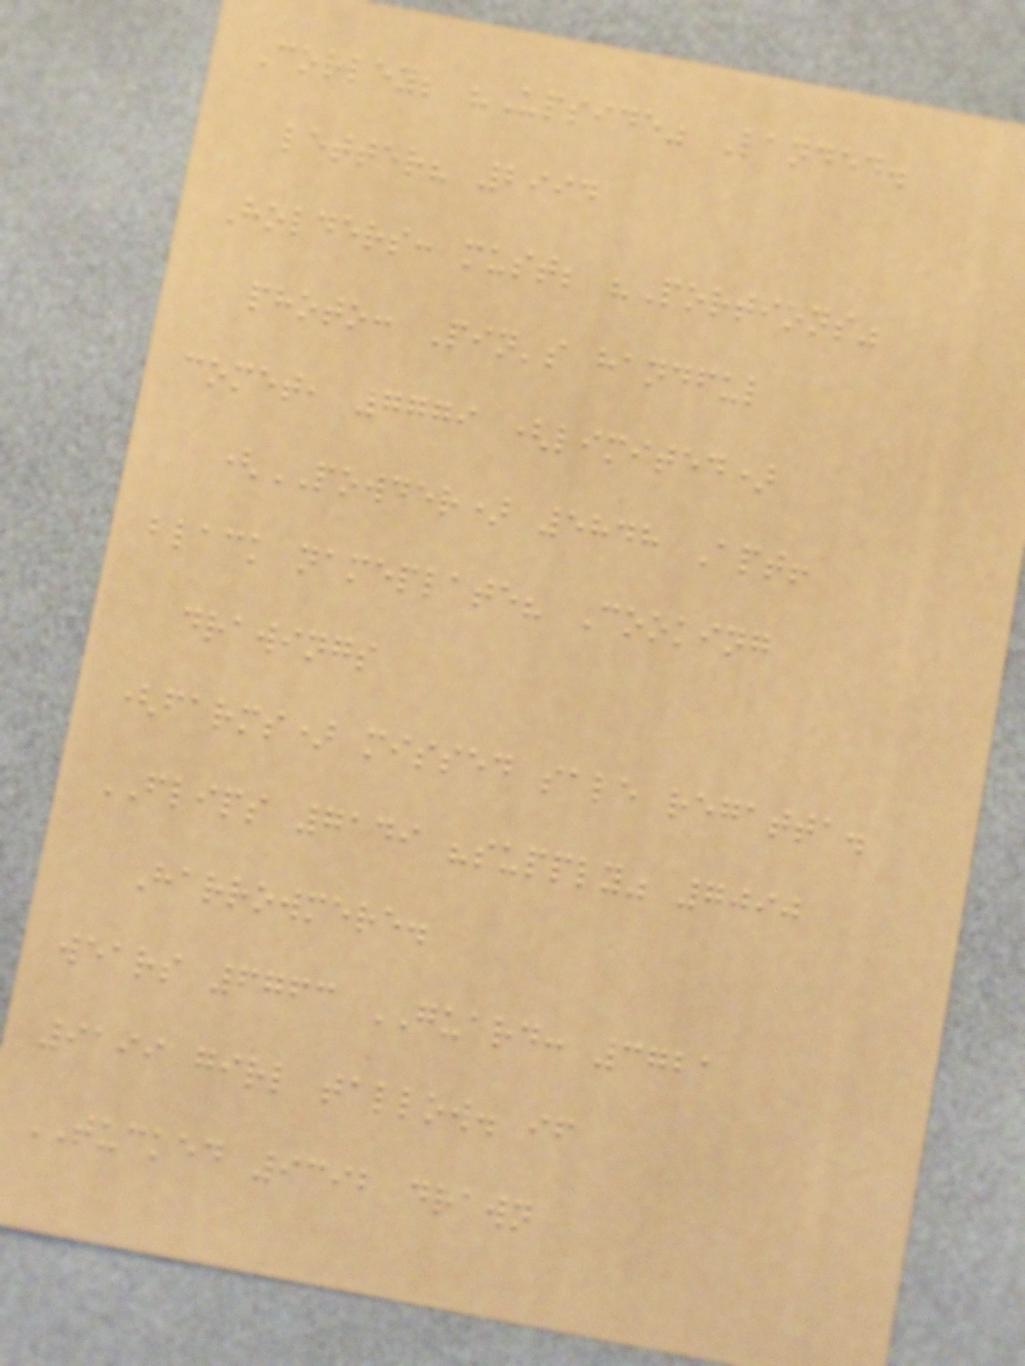Corley; "Upside" Landed.
letter? 2994
Holders: must; "Portions"
photo: Pin's handful
comet, 7779 (limited)
(POWDER) 5848 Apt!
black nameplate? Cooking
drawings
(farms) missed sale regatta.
FLIPS 7149 "supply" 7090
Harrowmere.
wears 6763 GUARD: 3721
9199 girl tallow. if
TUCKED 9392 drawn
